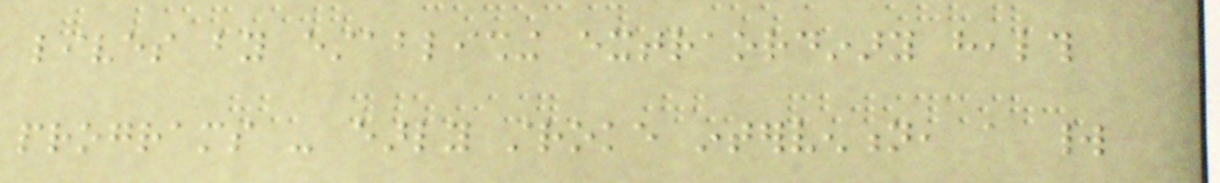lives by establishing extraordinary health
programs - early stroke intervention, a world
